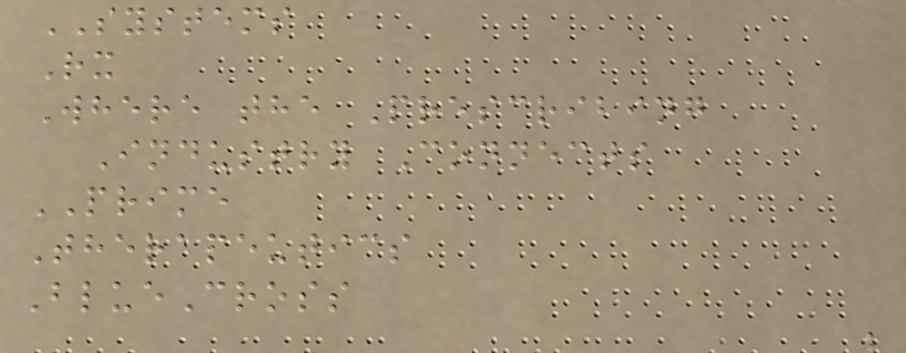SYSTEMS
Rx
Where the Prescribing
Industry Connects
PRIME
Therapeutics
BlueCross
